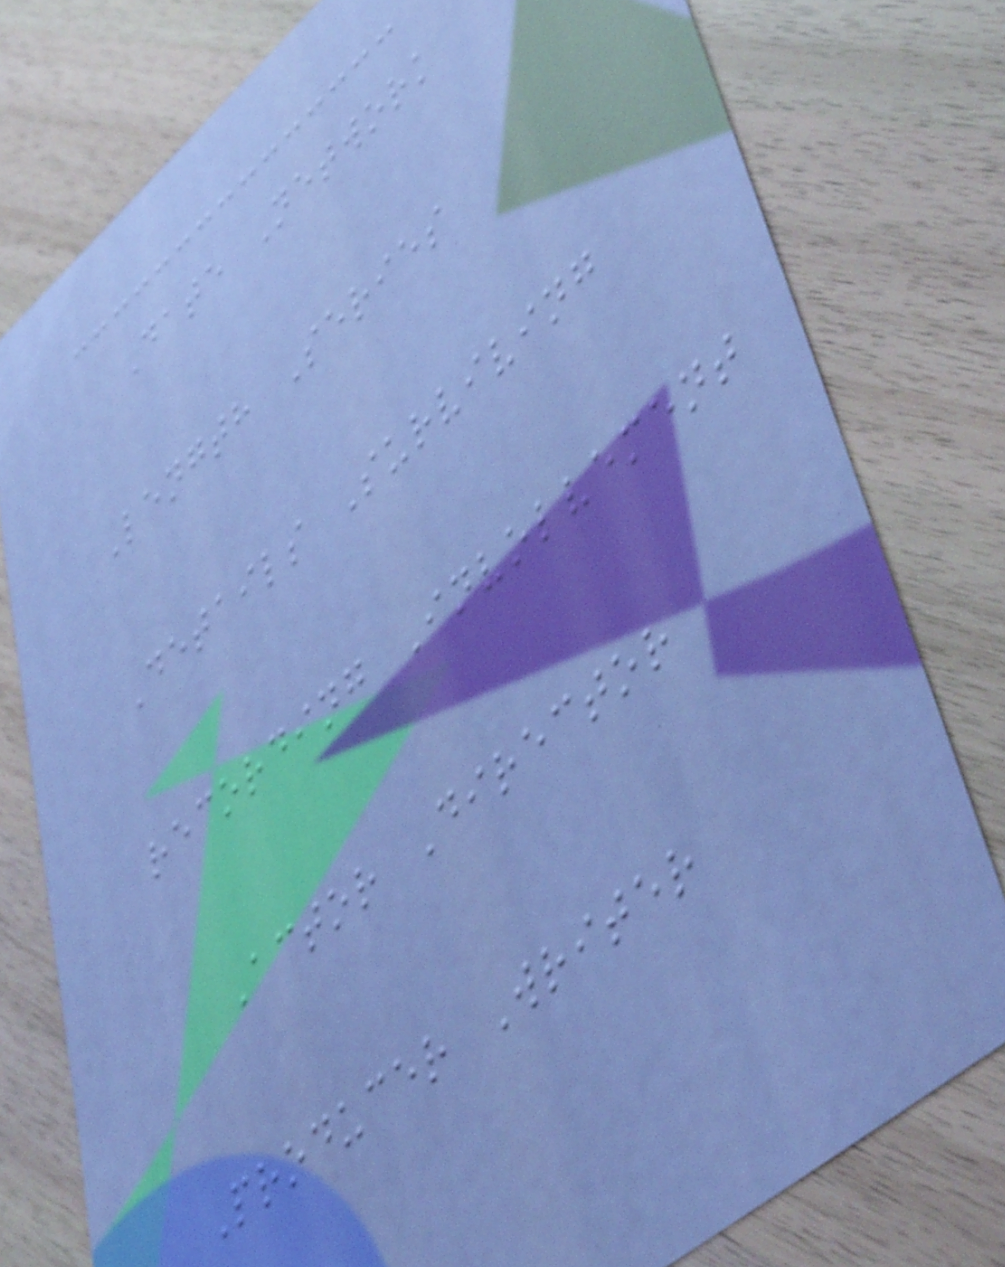Date Network
Length Series
Details Surviving
recording Involvement
Actor Director
Producer Writer
